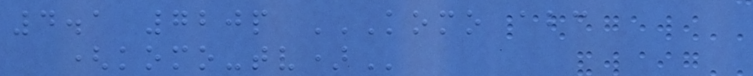4.1 720p KOMO ABC
(KOMO-TV)
